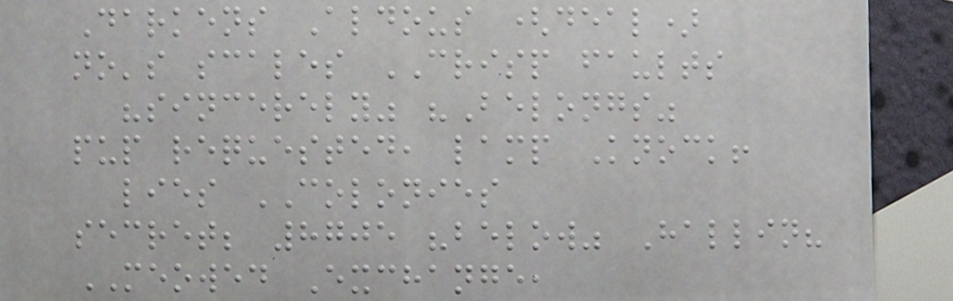Darkens Aldous (deal)
no's scales CRISP faults
"sincerely" "Belongs"
pup requested, lamp Knock!
lies COLONIES
secret; 8705 "below" Hallin?
MEOWED Exchange,
